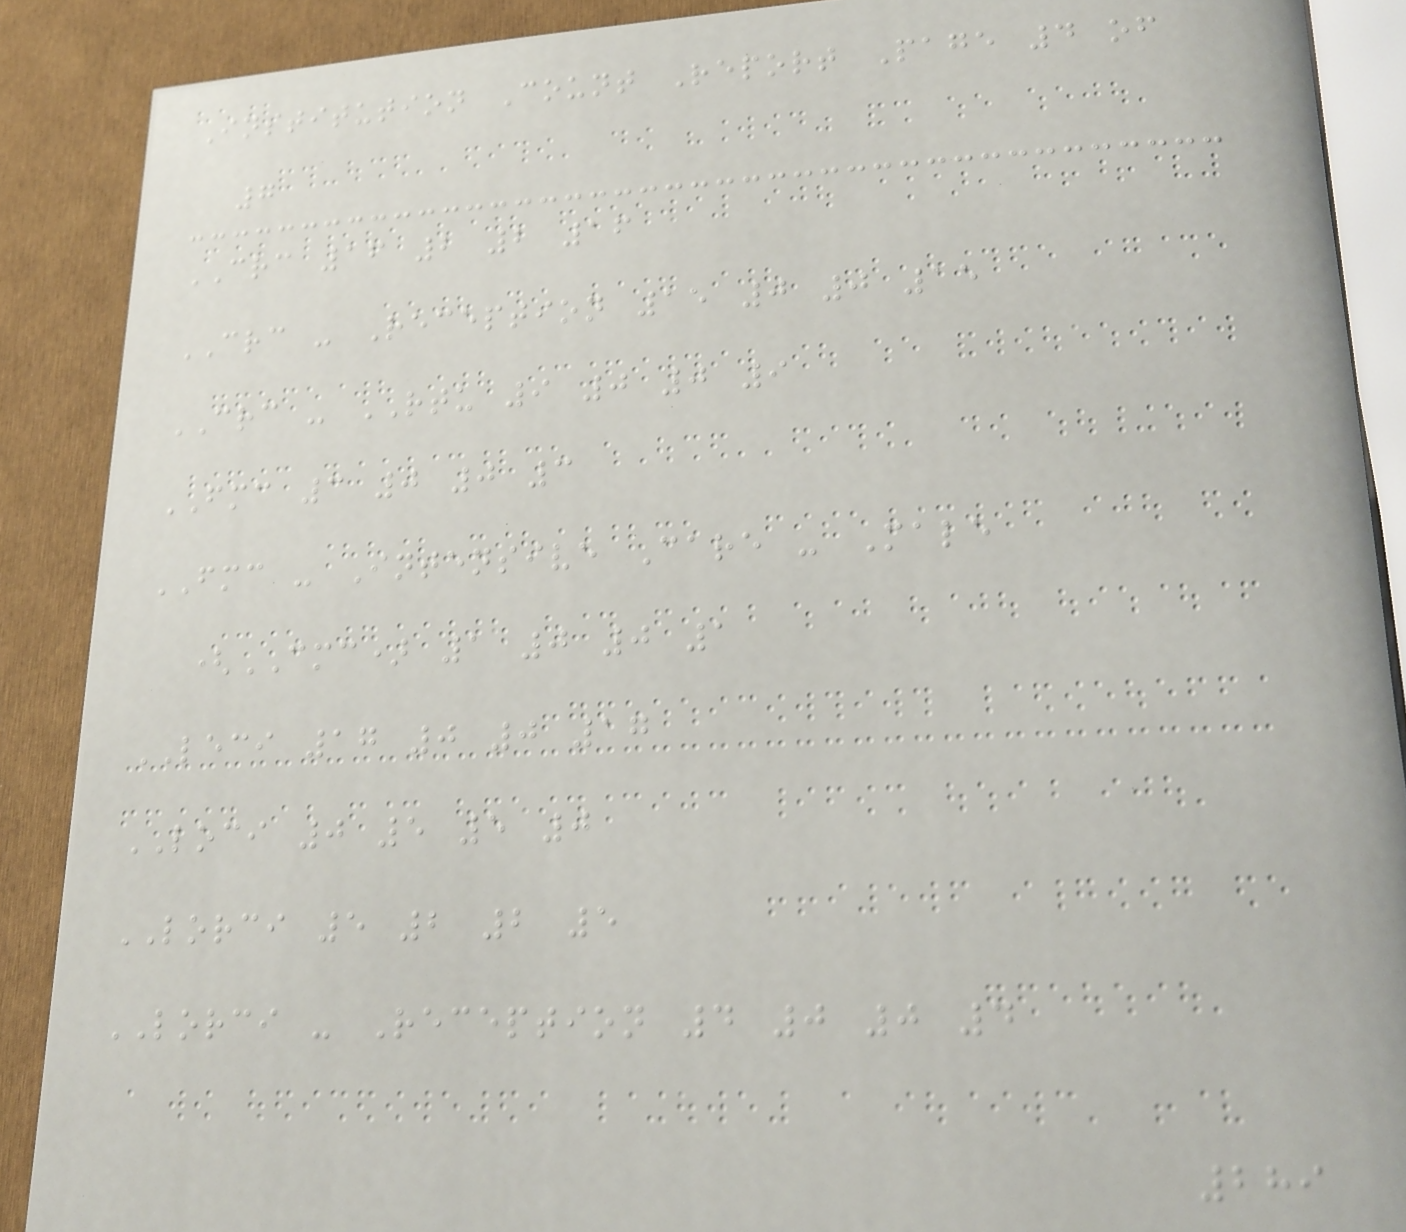Institution Count Report Page 4 of
7
CRC 16 2 2 16
CRC - Reception 15 0 0 15
CRC - RTU 9 0 0 9
FMC 3 0 0 3
FMC - Intensive Care - Male
(CMC) 1 0 0 1
LECI 17 0 0 17
LOCI 0 5 5 0
LORCI 5 2 2 5
LORCI - Reception 4 0 0 4
289
